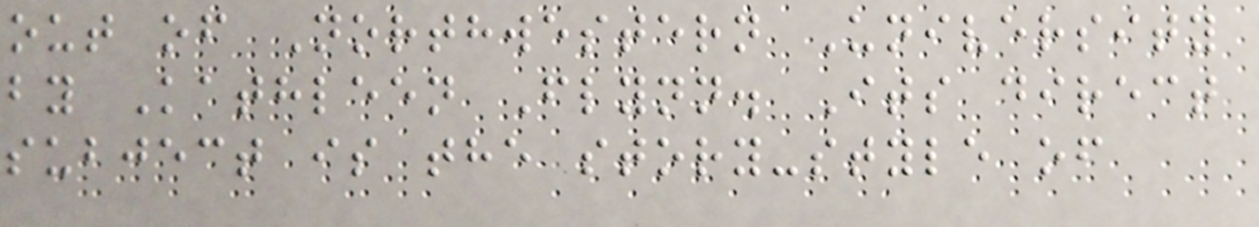out of Northwestern University
by Kathleen Flynn. Its direct
subject is the story-style of
